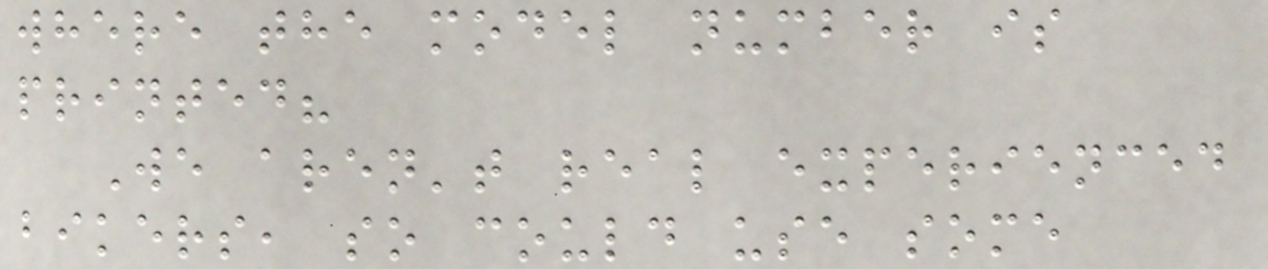where the model number is
printed?
We aren't real experienced
bikers, so could use some
